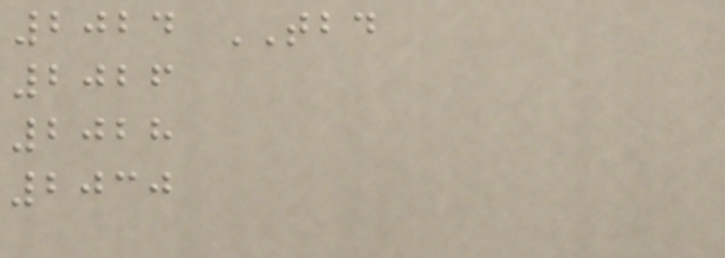2024 TBD
2026
2028
2030
